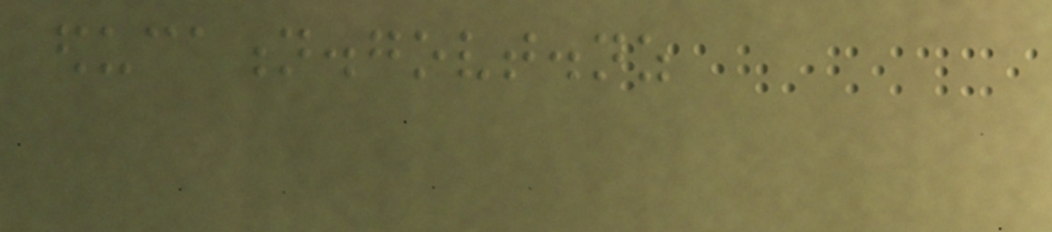education.govt.nz
